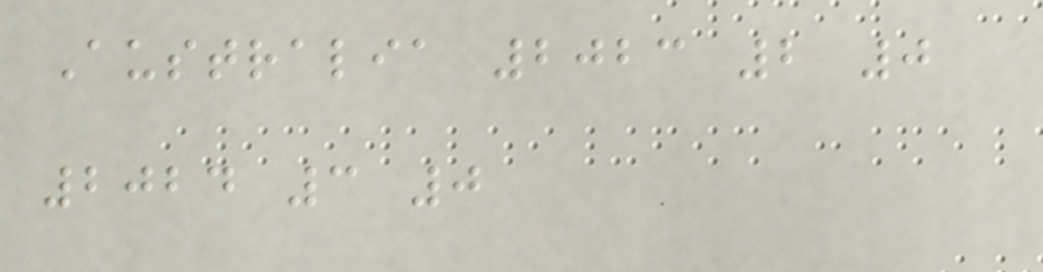Australia 2023 2 0
2024 3 0
